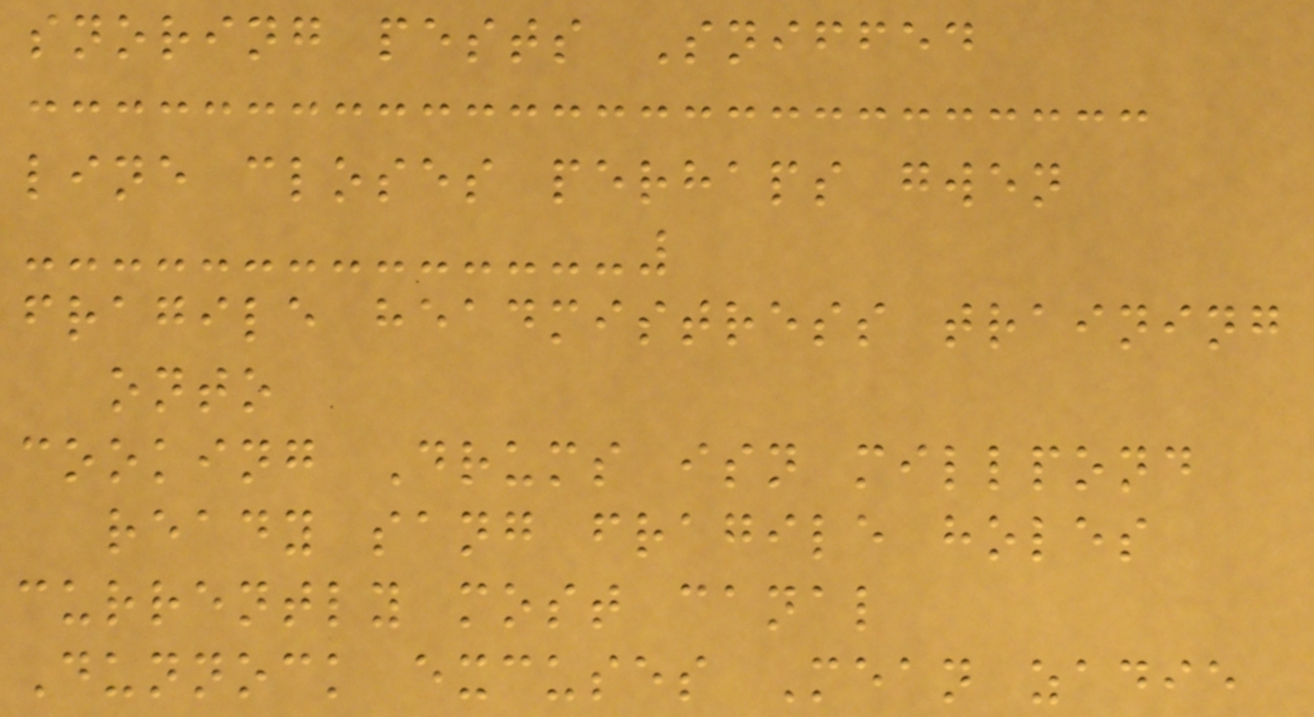snoring pests Sniffed
line closes perhaps gwen
fragile headmistress training
onto
cooking Drums isn millpond
ready sang fragile holes
currently most canal
Dunnock excuses Mean zadie
